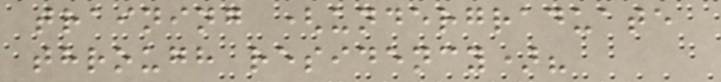training (undergraduate
through residency)?
